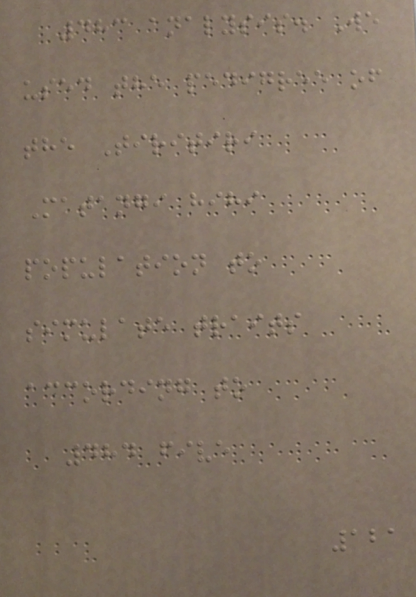483 analysis. We
used the pedigree of
the Tiritiri
Matangi hihi
population to
simulate traits
according to
484 five
121
